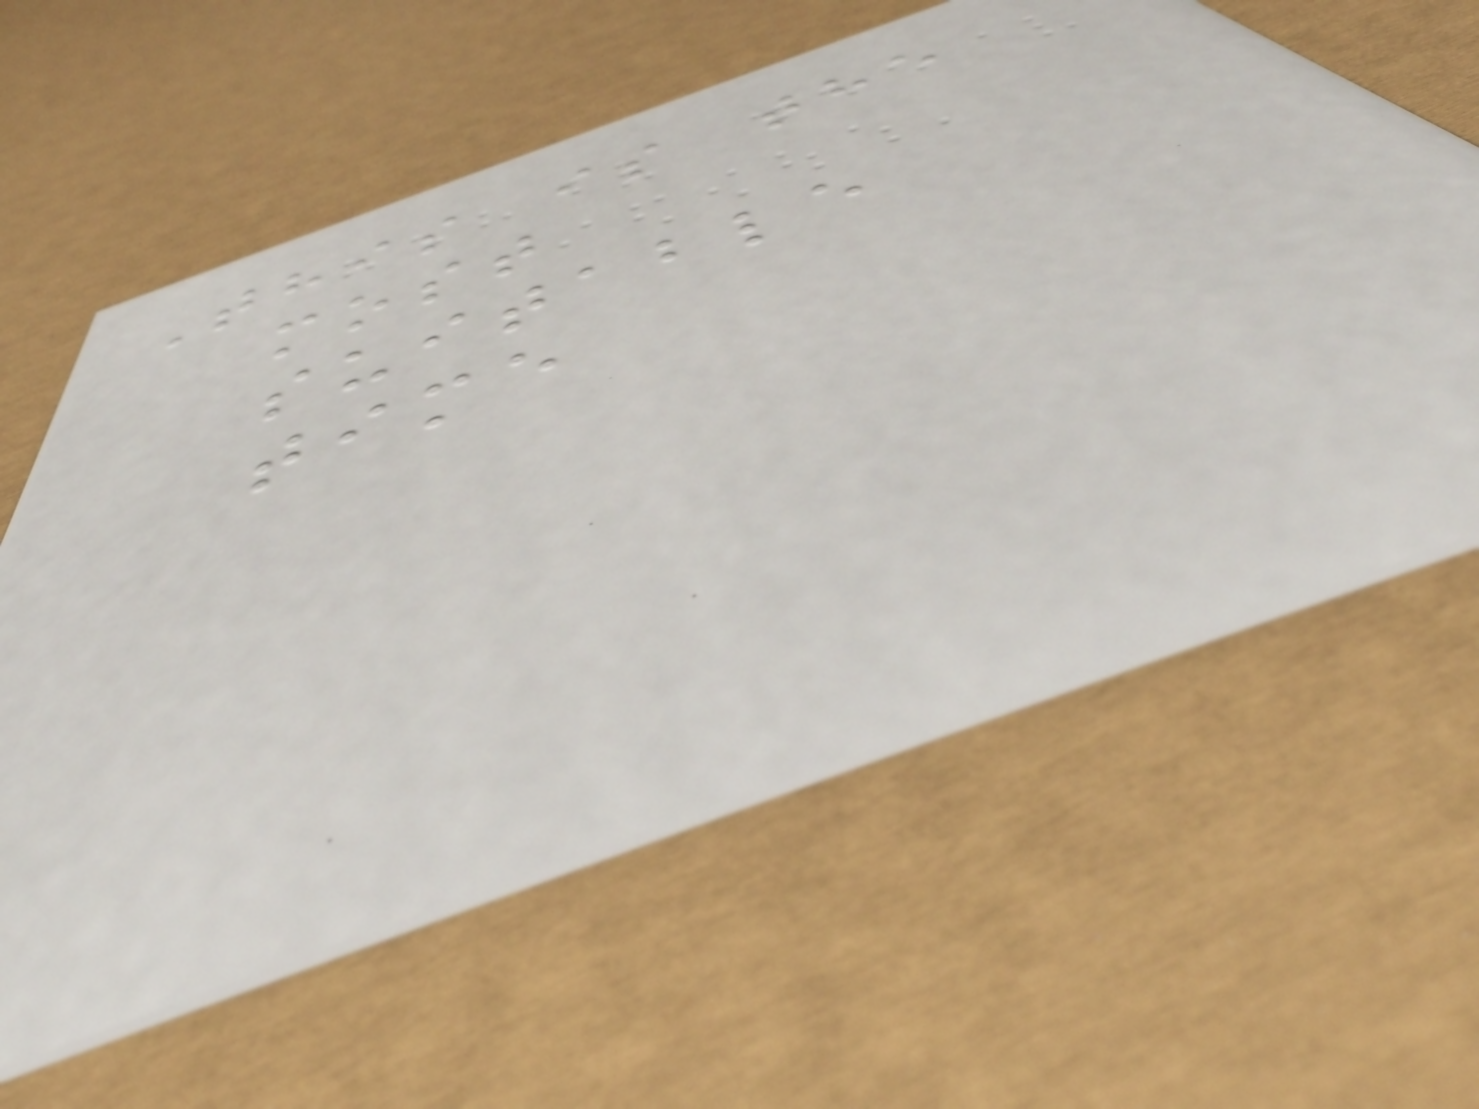This is the
most
suitable
time
